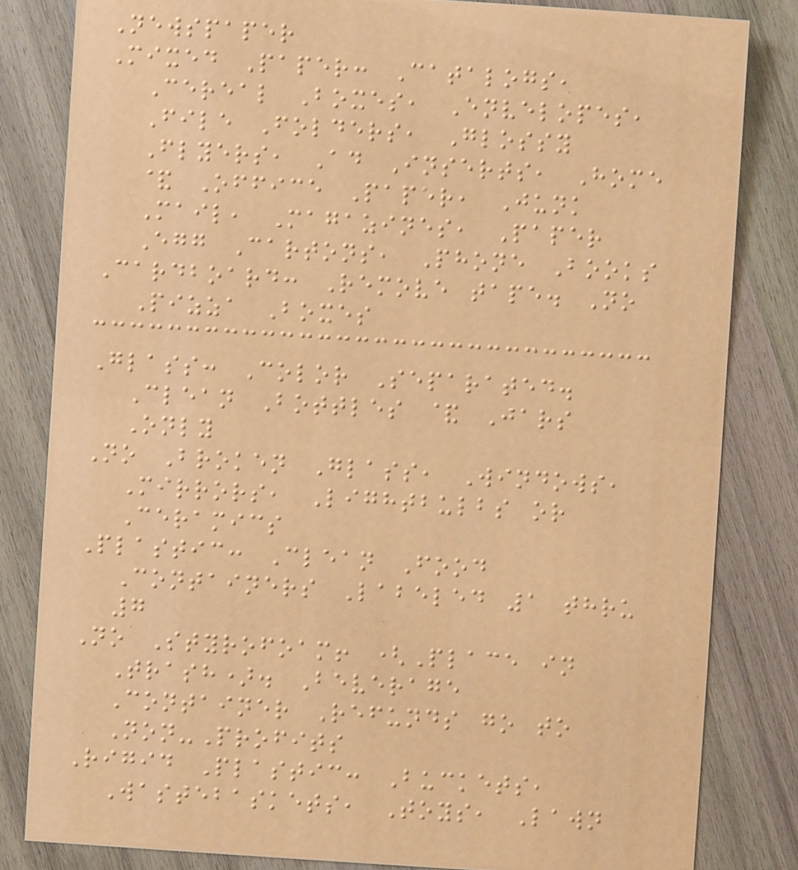Newspaper
Mixed Paper: Catalogs,
Cereal Boxes, Envelopes,
File Folders, Glossy
Flyers, Ad Inserts, Home
& Office Paper, Junk
Mail, Magazines, Paper
Egg Cartons, Phone Books
Cardboard: Remove tape. No
Pizza Boxes
Glass: Color Separated.
Clean Bottles & Jars
Only
No Broken Glass, Windows,
Mirrors, Lightbulbs or
Ceramics
Plastic: Clean Food
Containers Labeled 1 thru
7
No Styrofoam! (Place in
Trash). Beverage
Container Refunds go to
Non-Profits
Rigid Plastic: Buckets,
Wastebaskets, Toys, Lawn
